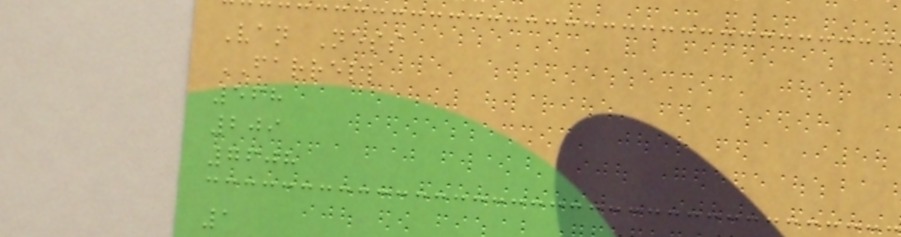Van Ness
FARRELL
568
209
7608
1
